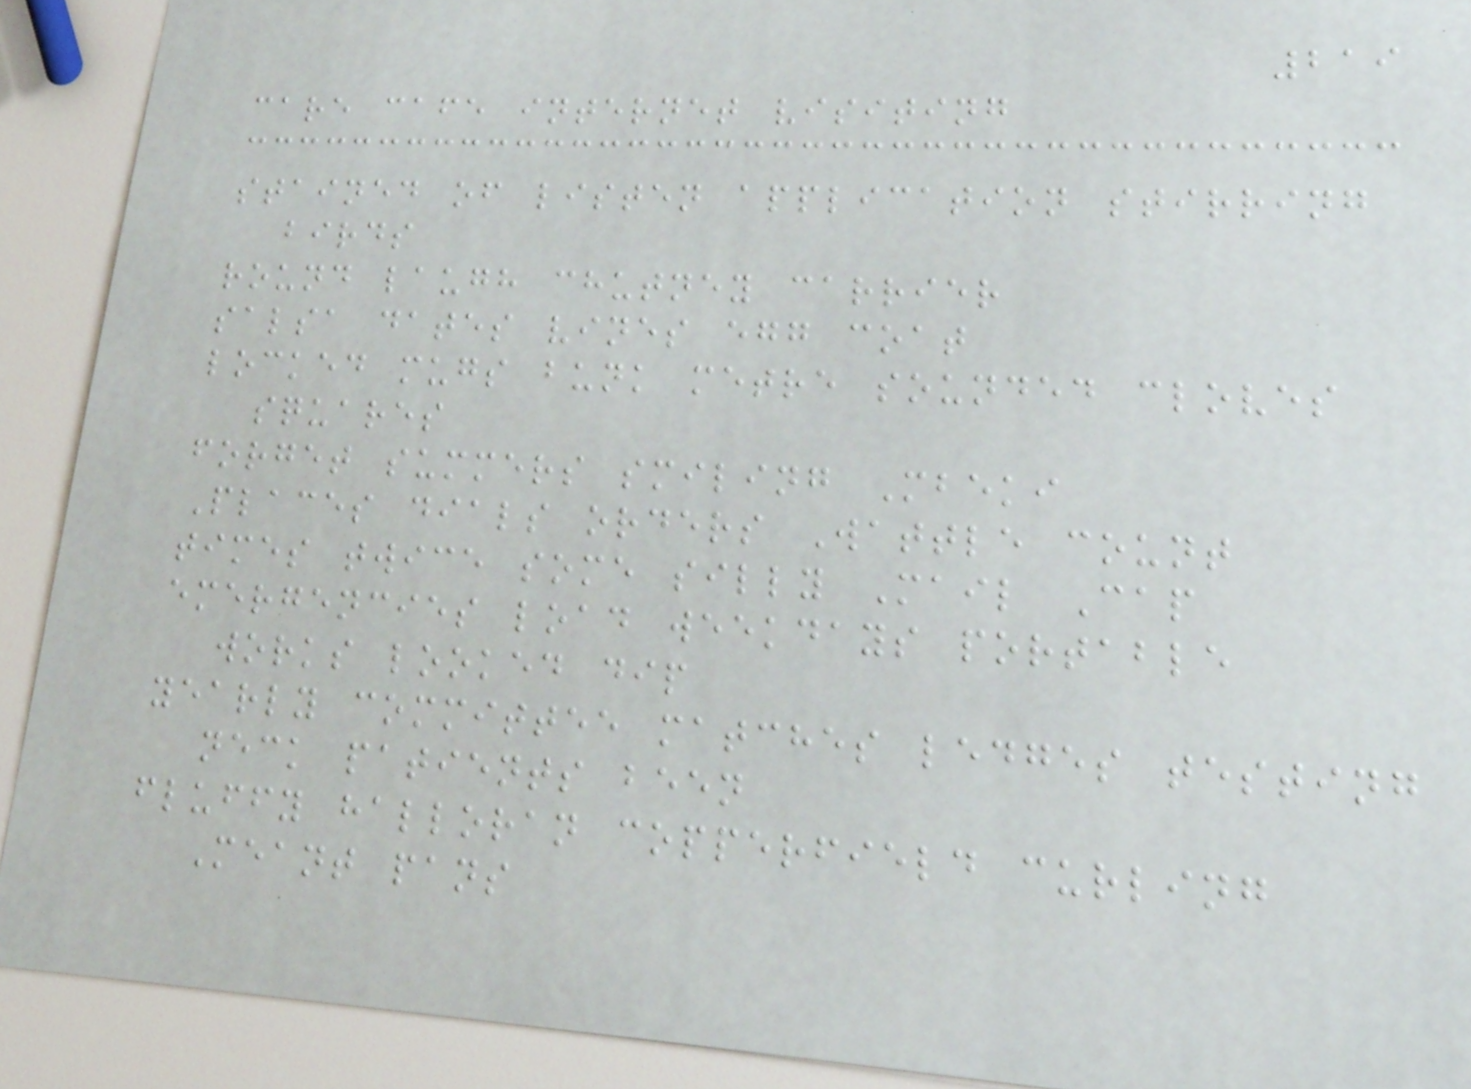219
care cafe internet visiting
stained of listen application stirring
birds
round laugh chutney carrier
salsa dates vines egg coat
locked mugs bunk metre sounded cloves
squares
forget summers smiling Mbeki
Places dials orders Wattle count
times twice some silly Mail Cap
emergencies load weekdays portable
works looked dip
yearly committee matches ledges testing
neck patients been
fluffy halloran copperfield curling
Meant pans
